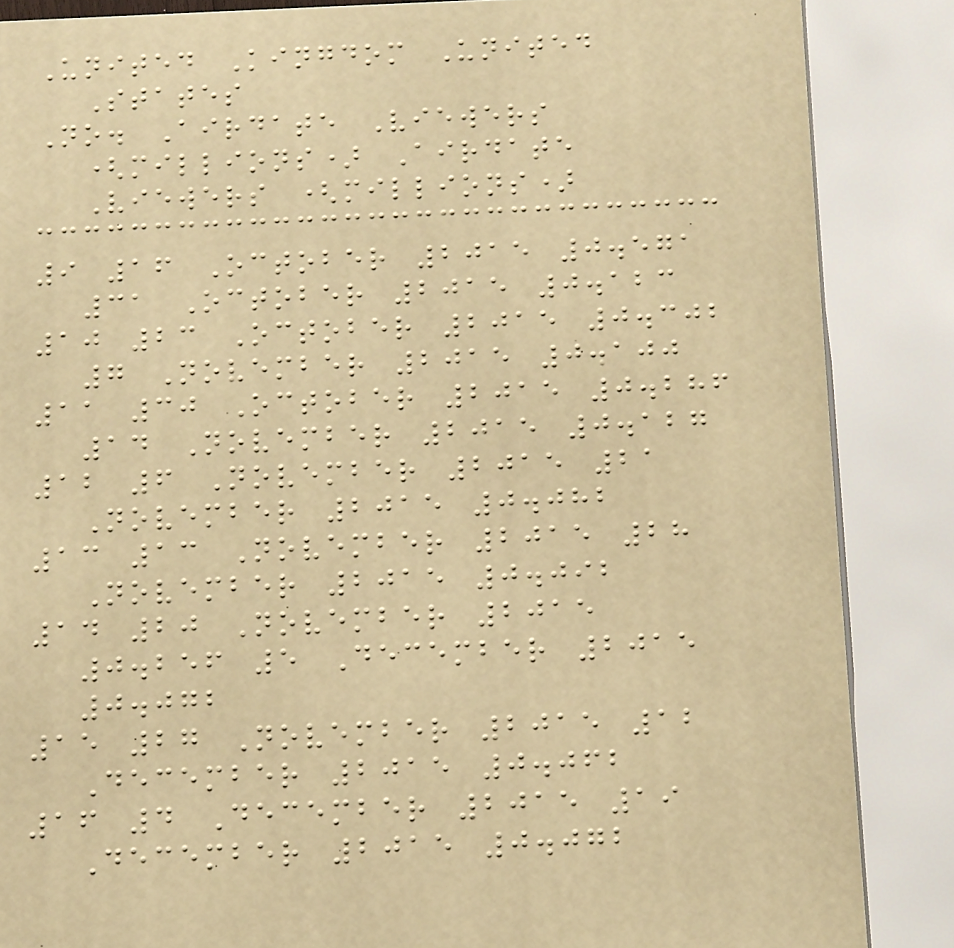United Kingdom United
States
No. Airdate Viewers
(millions) Airdate
Viewers (millions)
9 16 October 2015 0.571
31 October 2015 0.123
10 23 October 2015 0.302
7 November 2015 0.100
11 30 October 2015 0.286
14 November 2015 0.127
12 6 November 2015 21
November 2015 0.082
13 13 November 2015 28
November 2015 0.092
14 20 November 2015
0.256 5 December 2015
0.072
15 27 November 2015 12
December 2015 0.062
16 4 December 2015 19
December 2015 0.072
